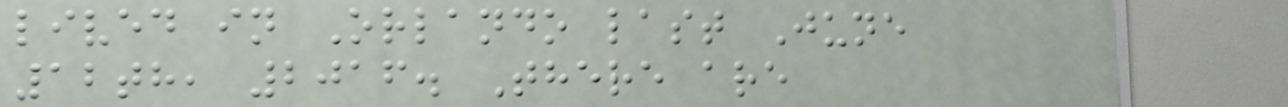lived in Orlando last June
12th, 2016. There are
